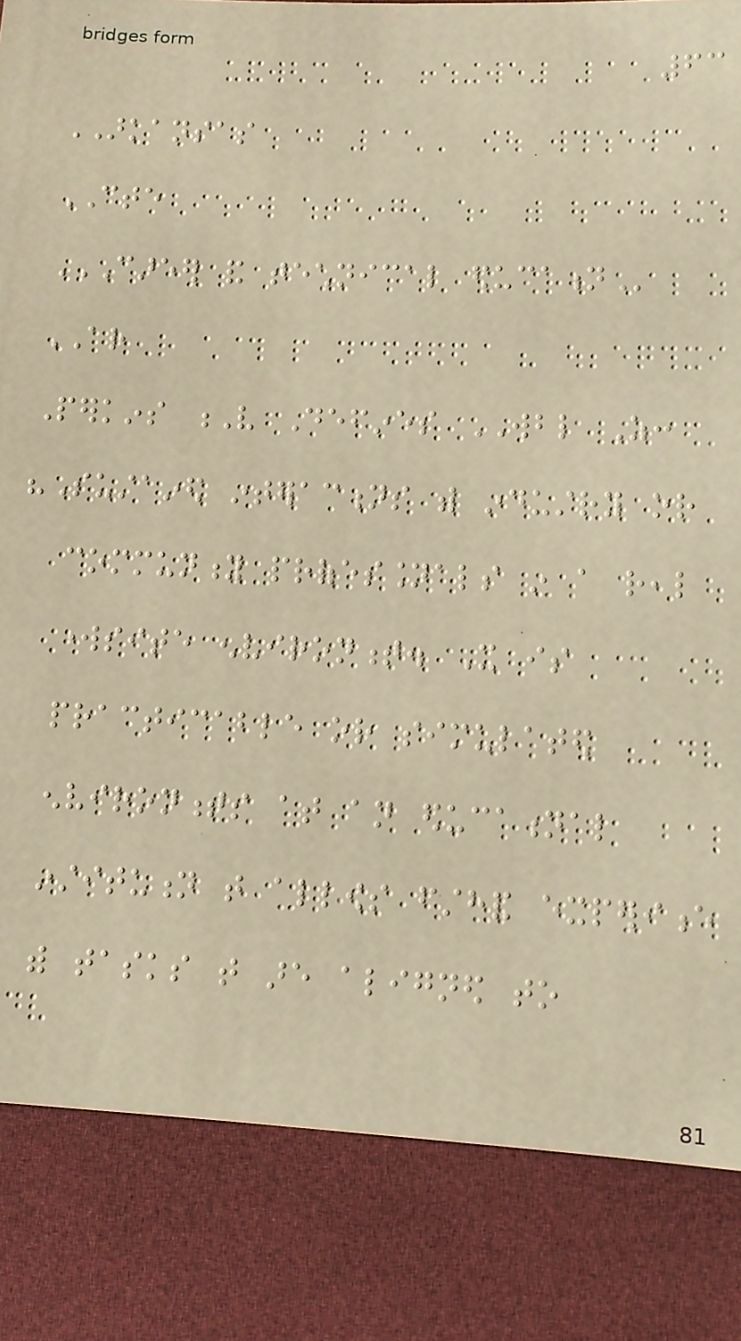63
ARKANSAS
CTE
CAREER AND TECHNICAL EDUCATION
AR
Perkins V Defines WBL As:
"Sustained interactions with industry or
community professionals in a real
worksite environment. It is
practicable or simulated
environments at an educational
institution that allows firsthand experience
with tasks that are aligned to
